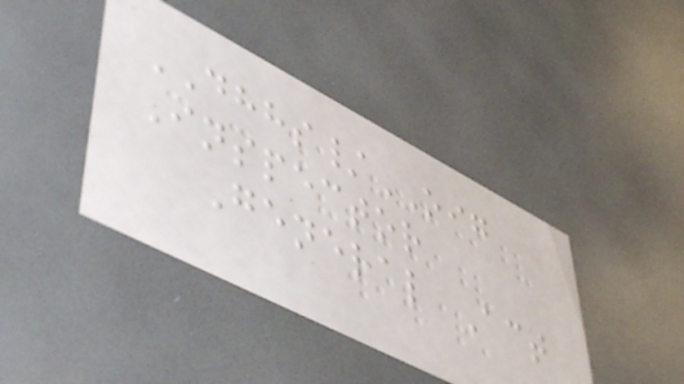DHHS/OIG
Inspector
General Act
